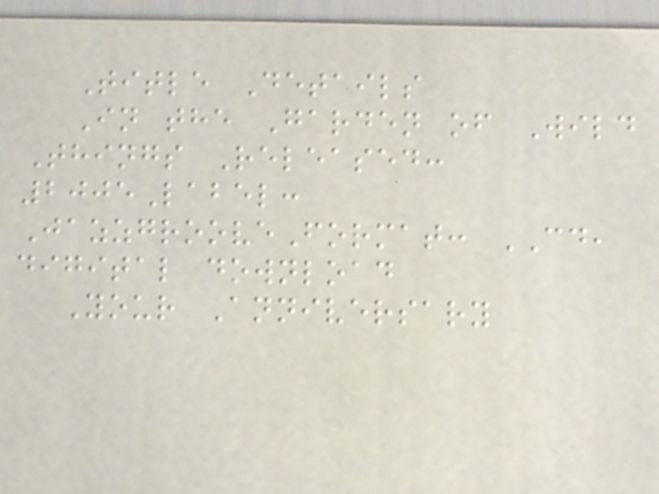Title Details
In the Garden of Wild
Things Released:
2005Label:
JazzgrooveFormat: CD,
digital download
Your Anniversary
